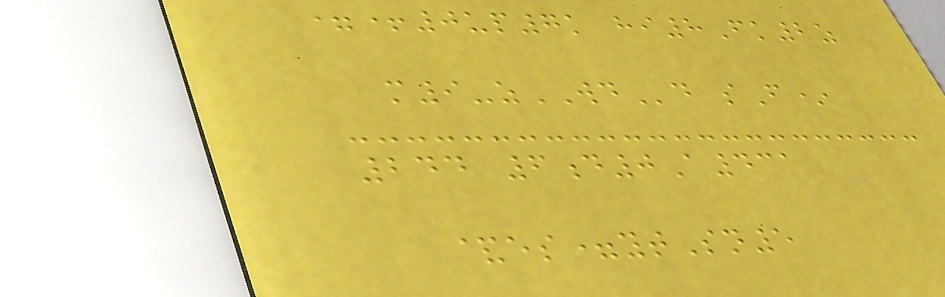=+0up7k hi8Fk2z
m9-zWDd sF*
244 6d0A431
&es=ytSn5
